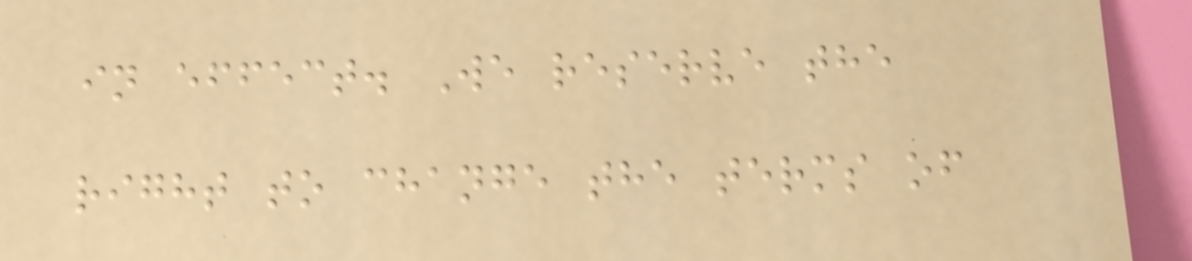in effect. We reserve the
right to change the terms of
